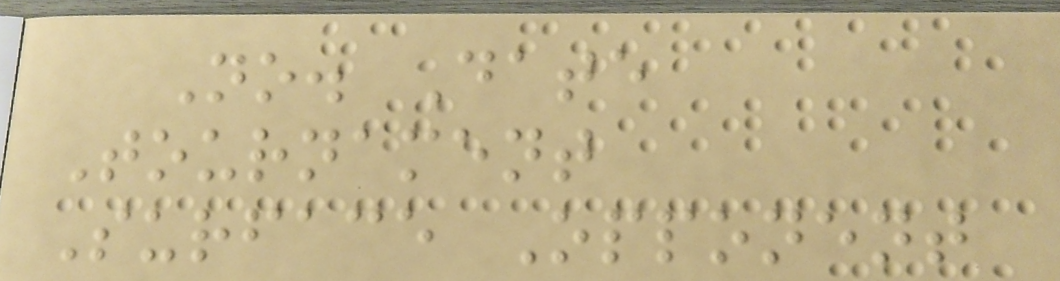No. Date
Tournament
Surface Opponent
